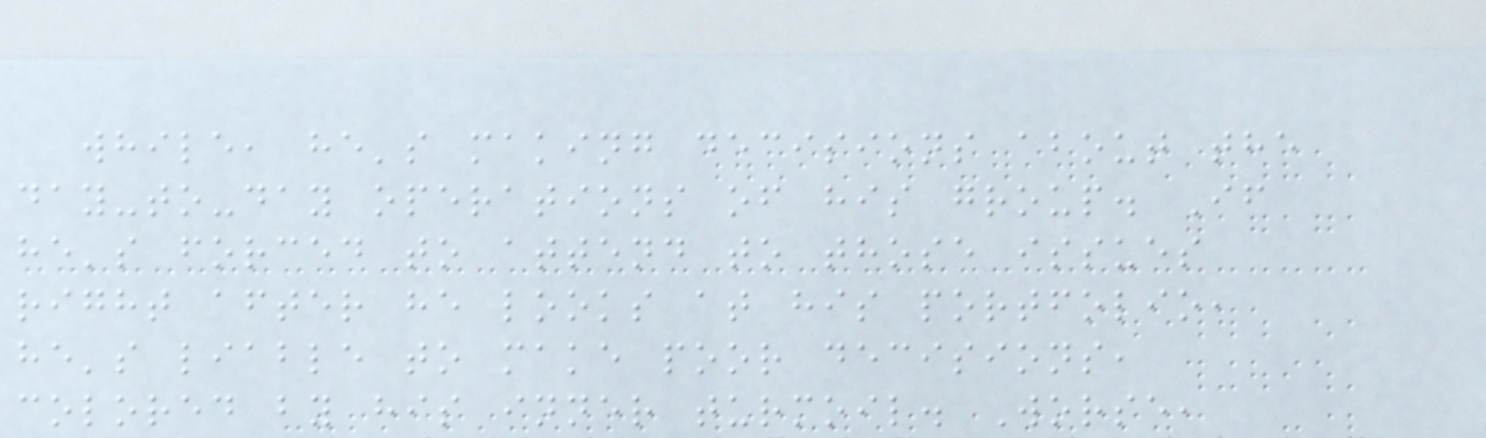while, he's making decisions about the
day-to-day operations of his group. If
he's forced to attend to those issues
right after he looks at his portfolio,
he's liable to make poor decisions,
colored by his inner turmoil. Worse,
